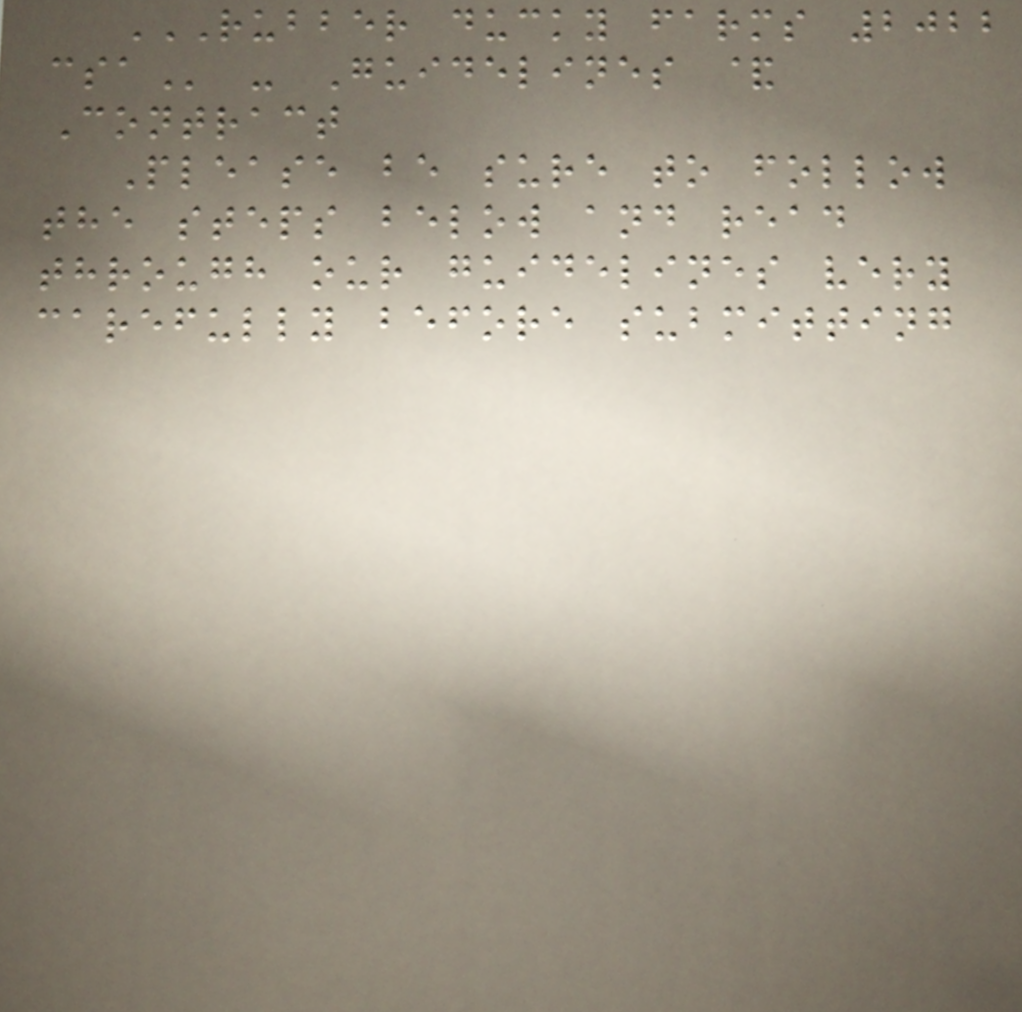RUBBER DUCKY FARMS 2022
CSA - Guidelines &
Contract
Please be sure to follow
the steps below and read
through our guidelines very
carefully before submitting
